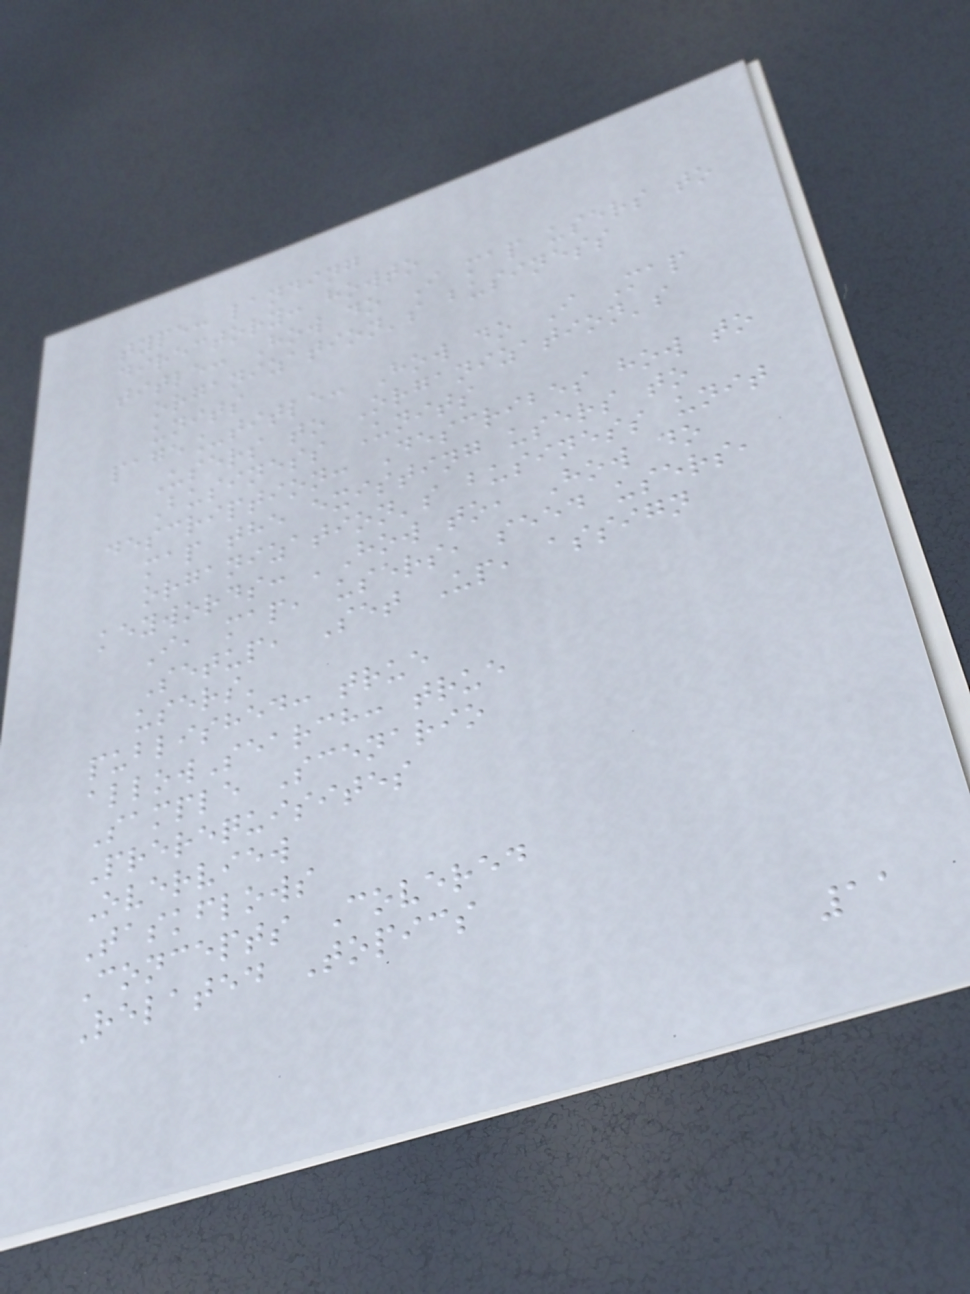type: landing
directory: howto
title: How do I map users to
organization's business
units
page_title: How do I Map
Users to Organization's
Business Units
description: Describes how to
map the existing users to
organization's business unit
keywords: 'How to, How do
I, map, users, seed users,
Setup, Set Up, assign
users'
published: true
allowSearch: true
Sample Scenario
Prerequisites
Overview
Taskflows
Concepts Covered
Related Topics
11
